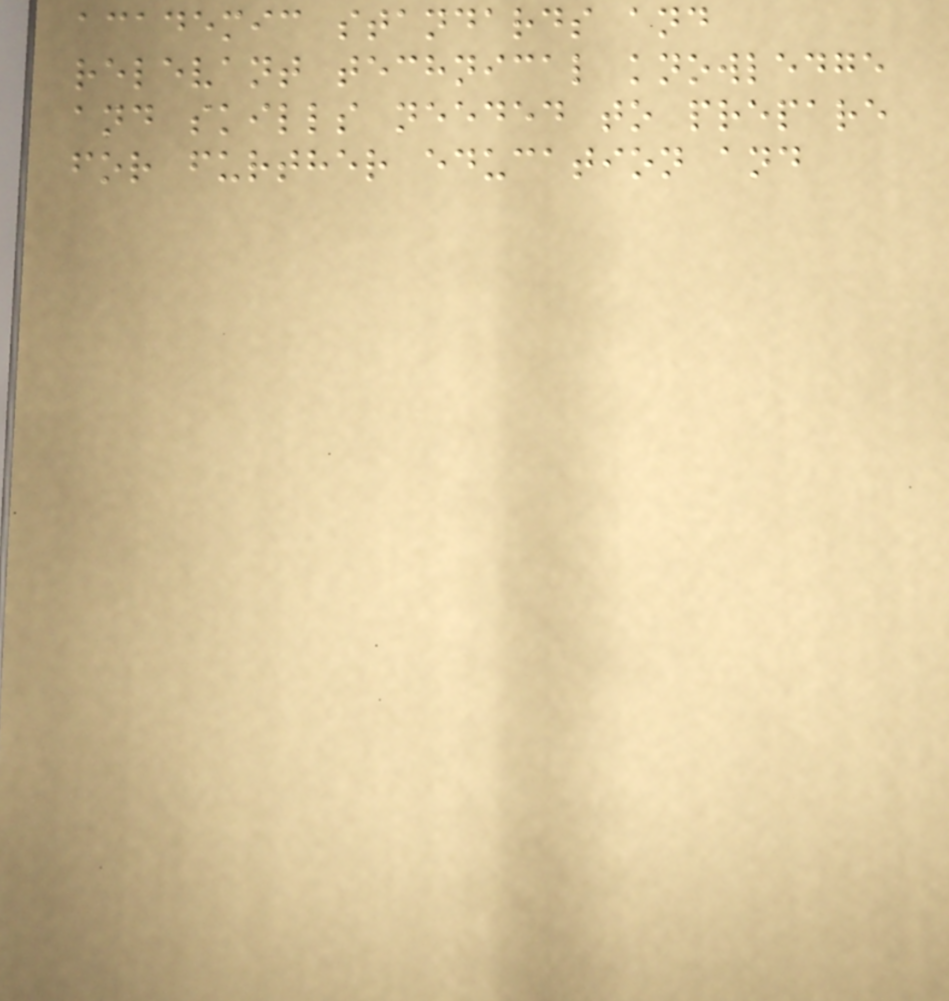academic standards and
relevant technical knowledge
and skills needed to prepare
for further education and
